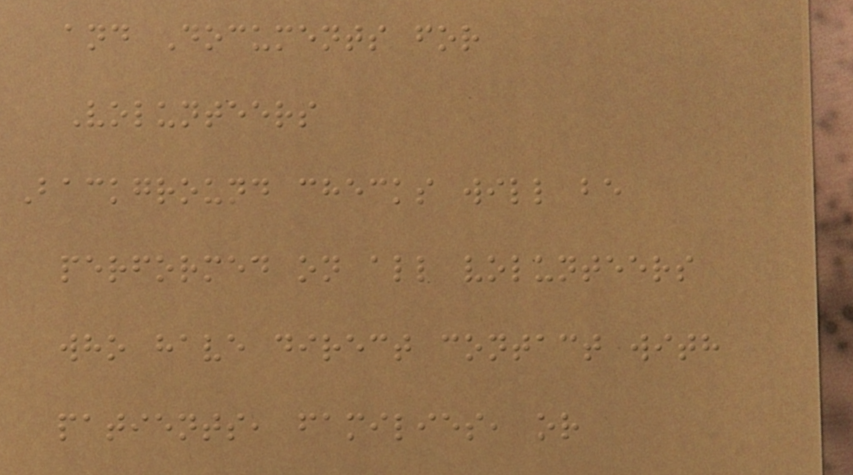and Documents for
Volunteers
Background checks will be
performed on all volunteers
who have direct contact with
patients, families, or
